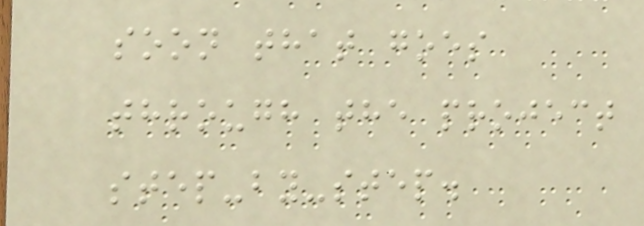soon that goes
through the project
step-by-step.
